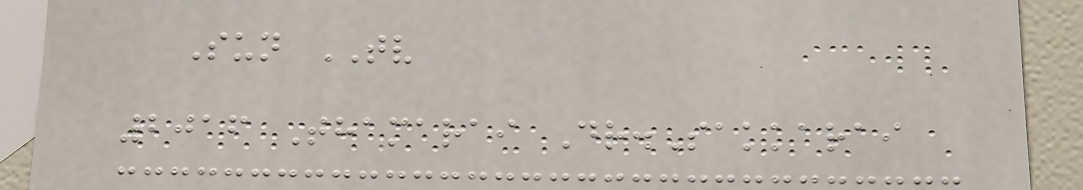Sun TV
2016 Thamarai Dr.Sakkarai
